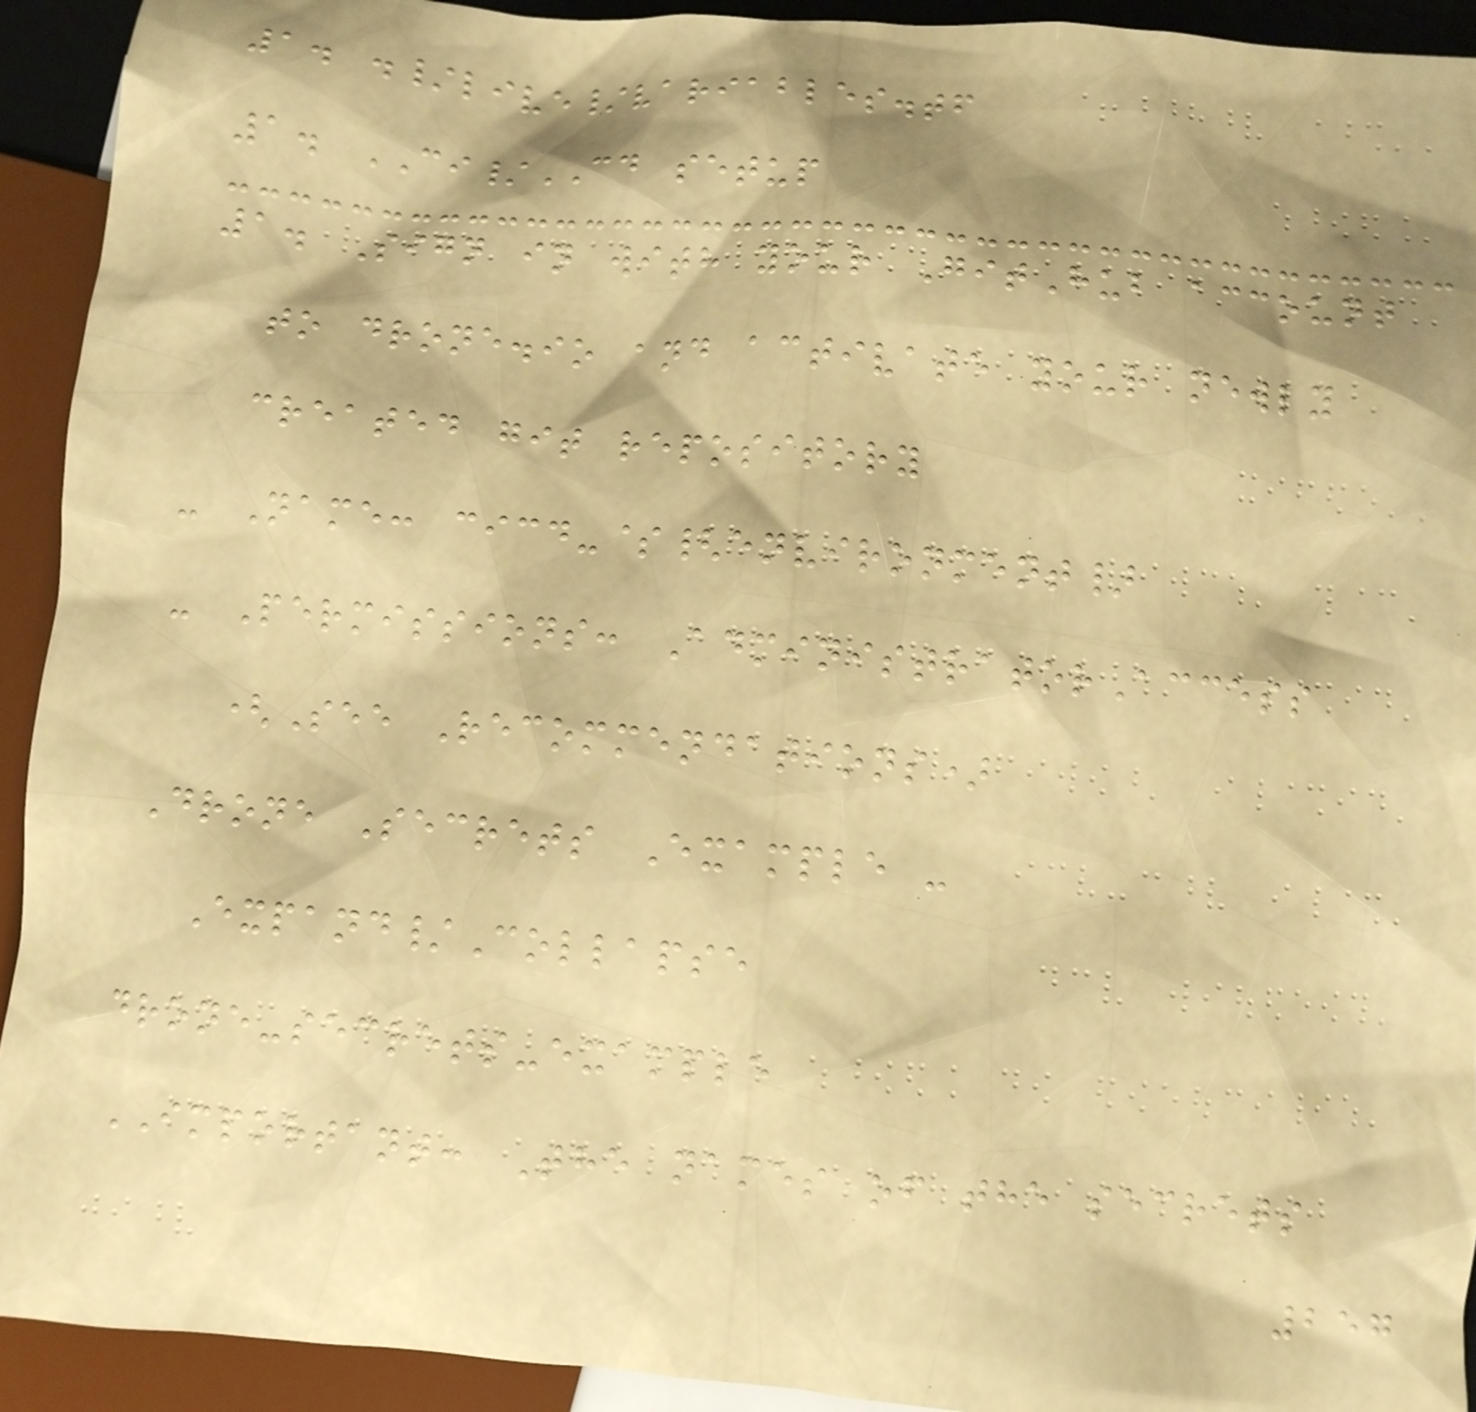1. ./live/variables.tf
1. CI/CD setup
1. Sign in with your GitHub account
to drone.io and activate your newly
created git repository
- Name: cicd-${environment}
- Permissions: AdministratorAccess
(See Recommendations)
Drone Secrets Example -
Expand/Collapse
drone-secrets-example
IMPORTANT: The names of the secrets
257
